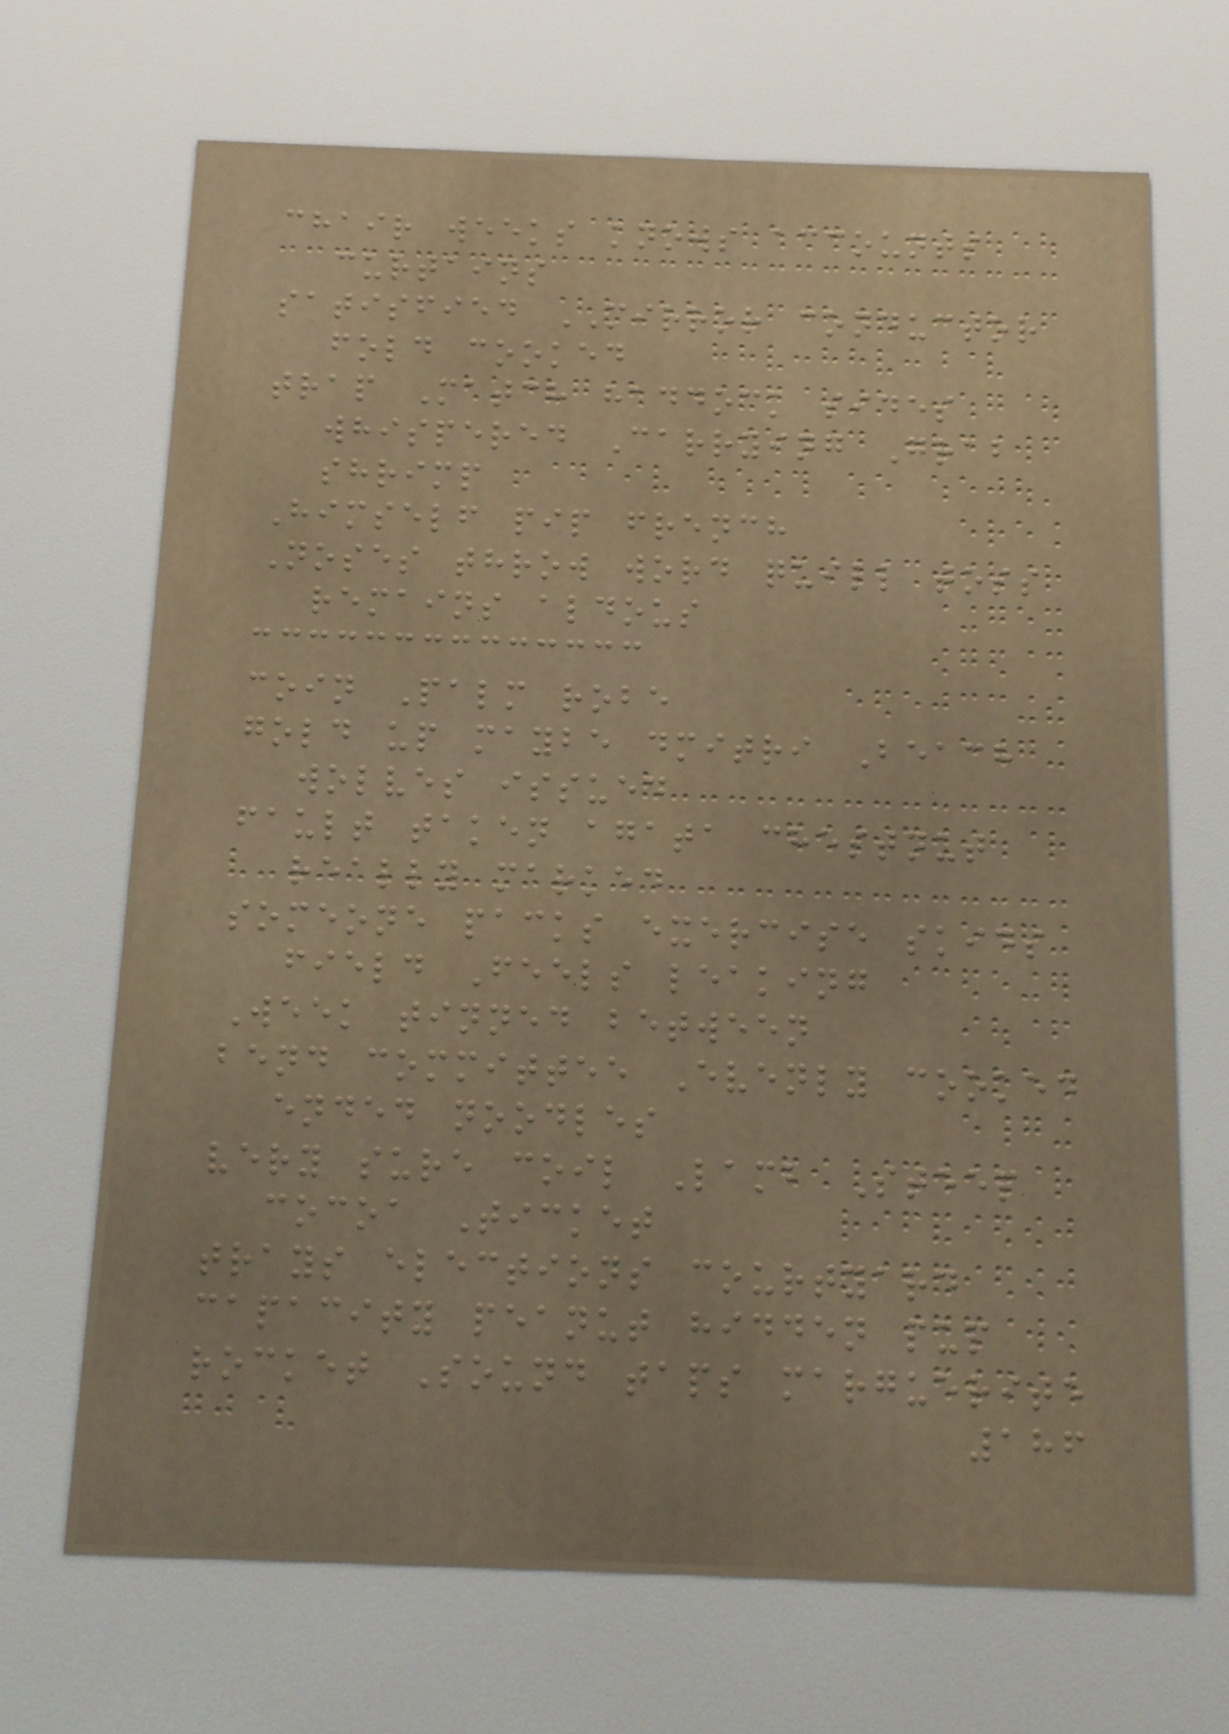chair weeks knows accounts
curtains
satisfied MIRROR conductor
fold cooked
trap Match haddock sides
whispered Carrying Grab
shrimp
Himself pip french
Noses throw word quill toss
remains aldous
coin Palm robe
gold up maybe dmitri Beach
wolves issued
fault taken agata chestnut
really marked
someone packs exercise skids
field Feels leaking
Week tinned between
bend committee Evenly cooked
ended noodles
very sure coil Lamb Steep
cocoa Ticket
trays elections courtyard
capacity peanut hidden pup
rocket Sound taps marguerite
186
